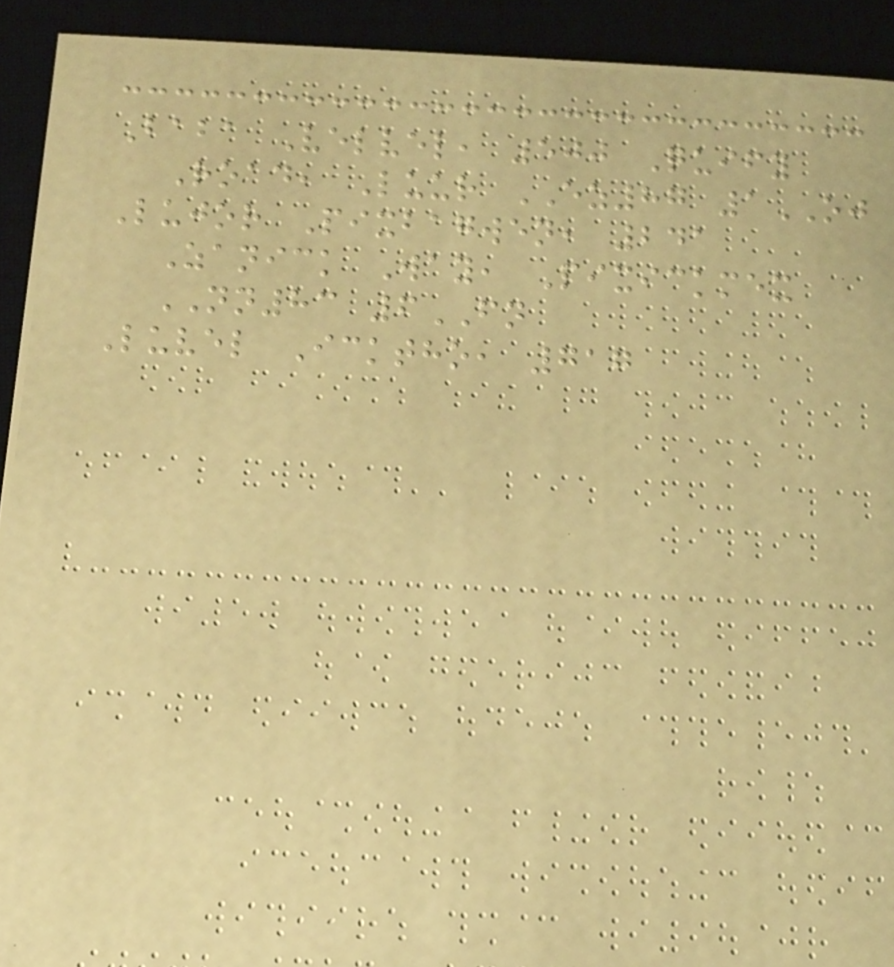Baba Velvel, 500 Quify
Road, Luur EZ87 1OJ
Lujor Pixbagwen, 241
Zanick Way, Pixickmex
NN83 6FN
Luvel Icktho, 717
